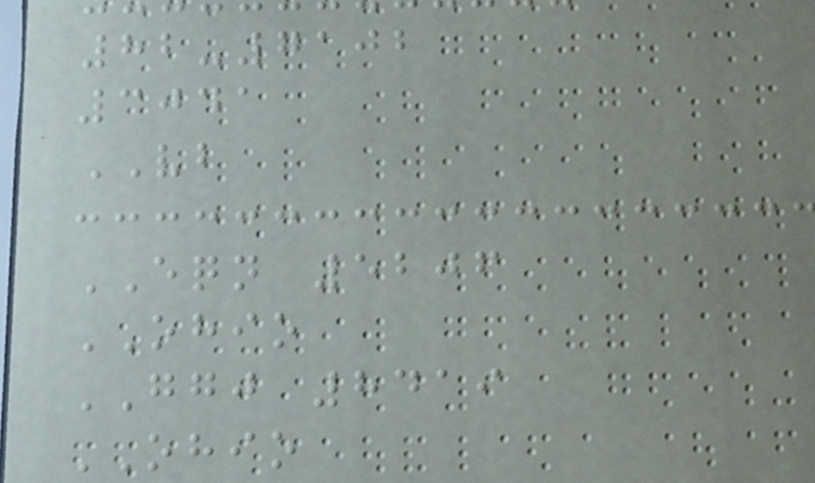82-7102
3041
VB
EQN 5206
OHIO
GGJ 8419
OHIO
